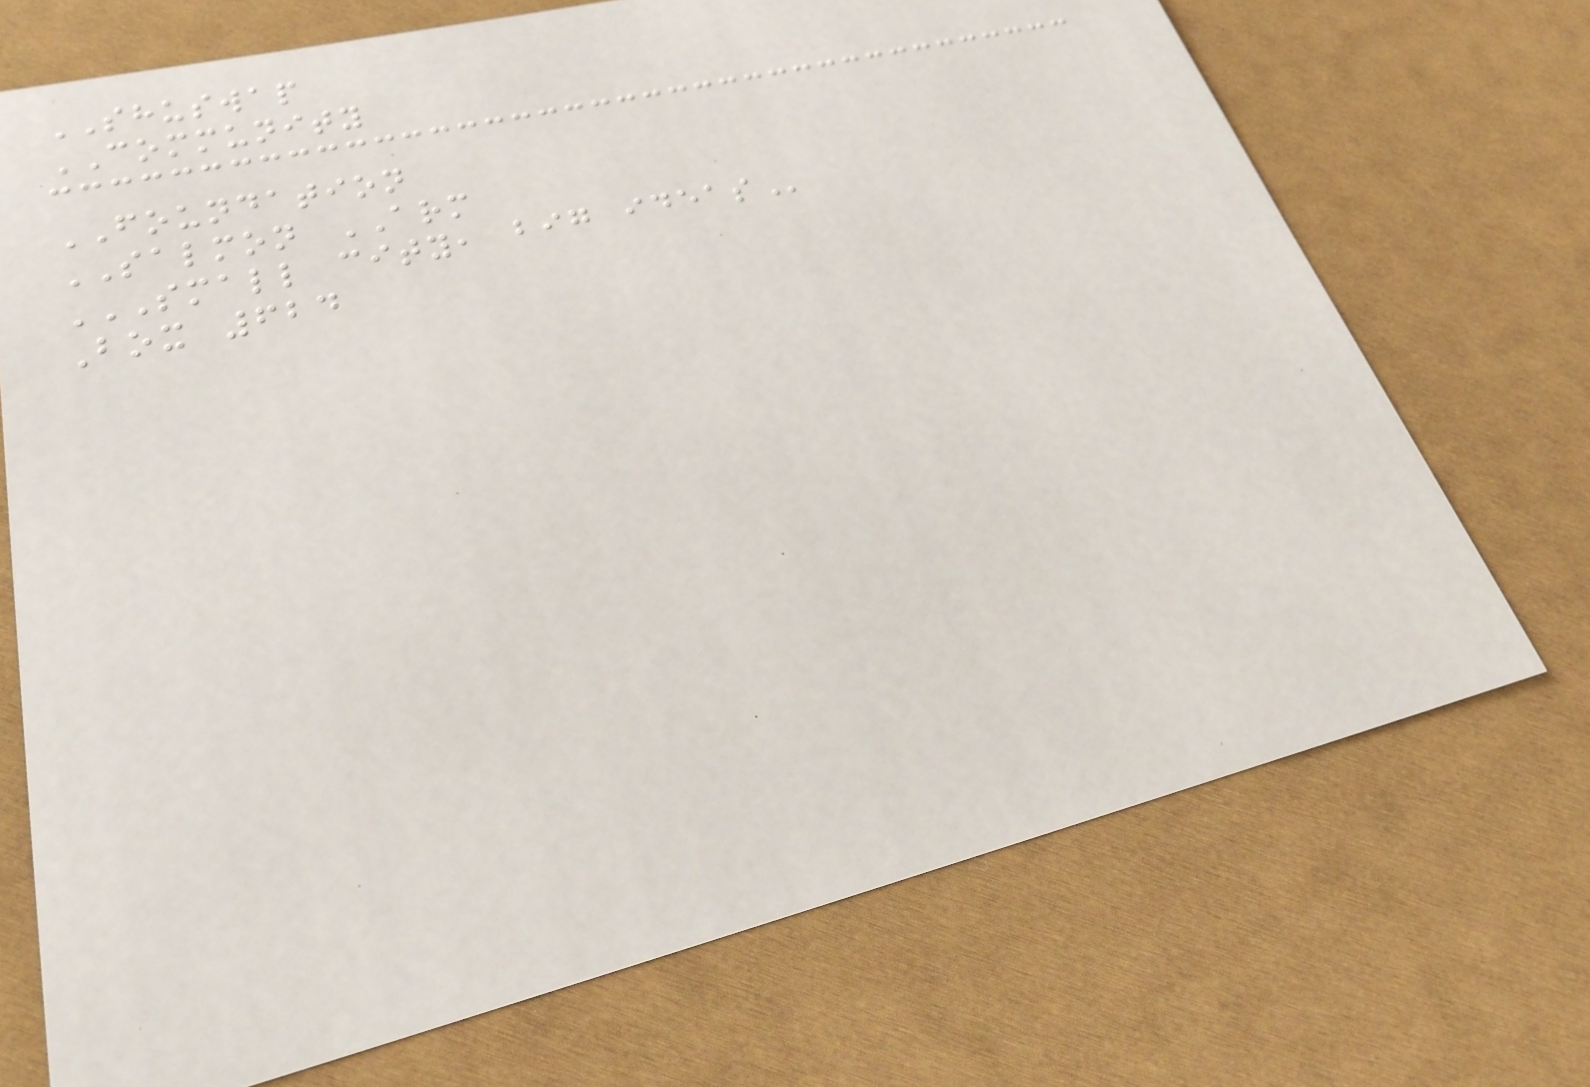SHUSWAP
COMMUNITY
FOUNDATION
SALMON ARM
SMALL CITY, BIG IDEAS
Box 624
